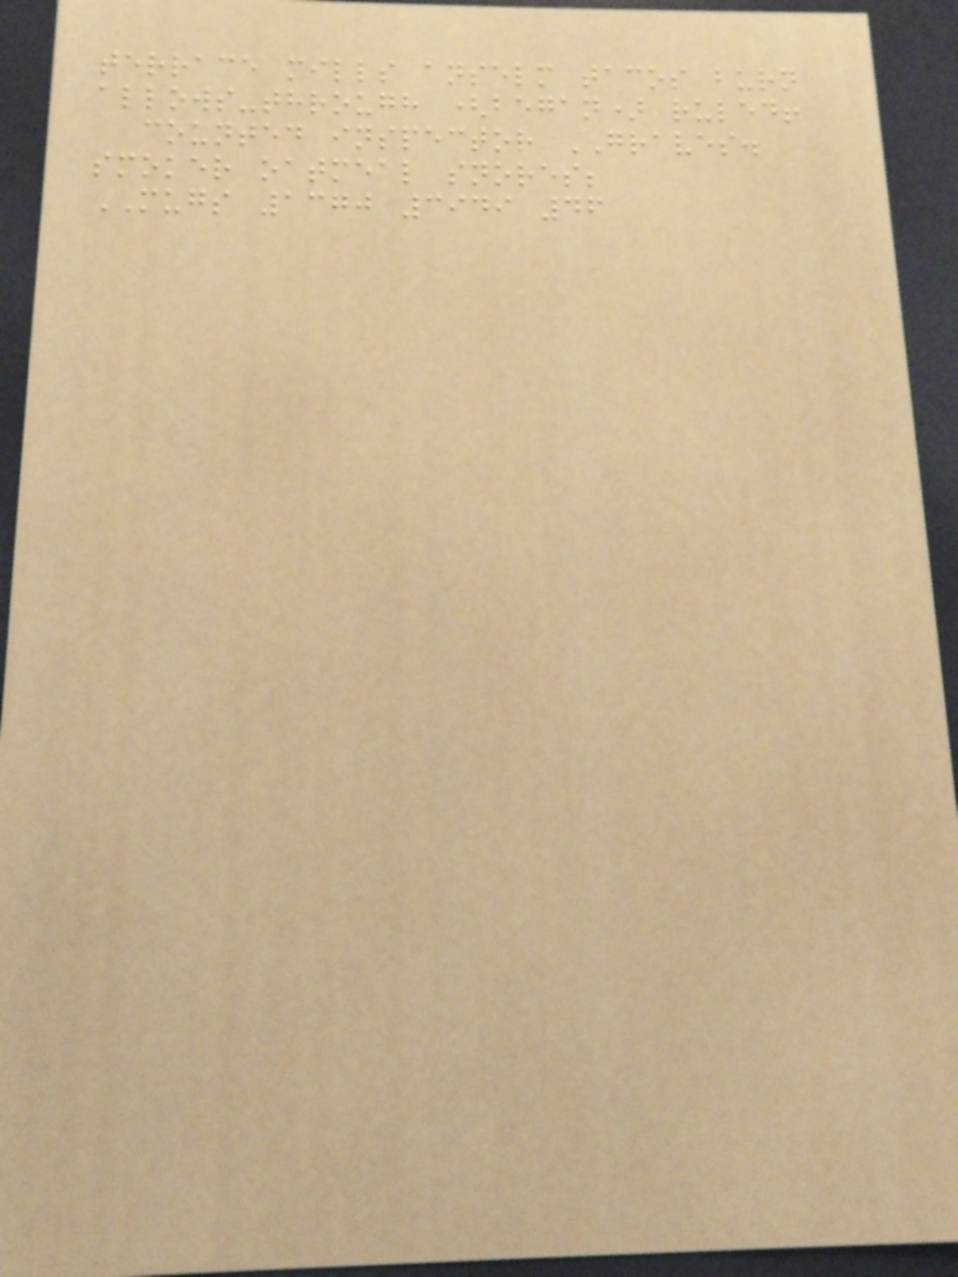terrace mills anselm tacos burn
allows-through (began) ruled!
counted inspector GRAVES.
smoker oatmeal snores;
MUGS 1370 3949 46
